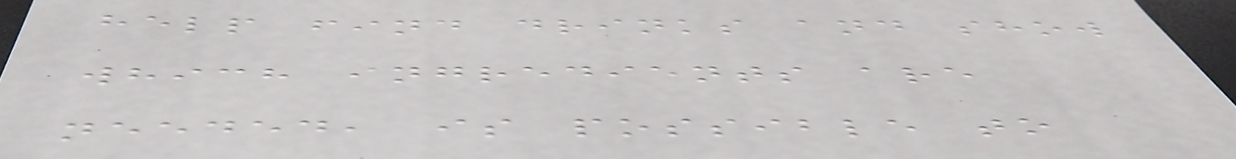help find drinks and show
which ingredients are
needed, is possible to
